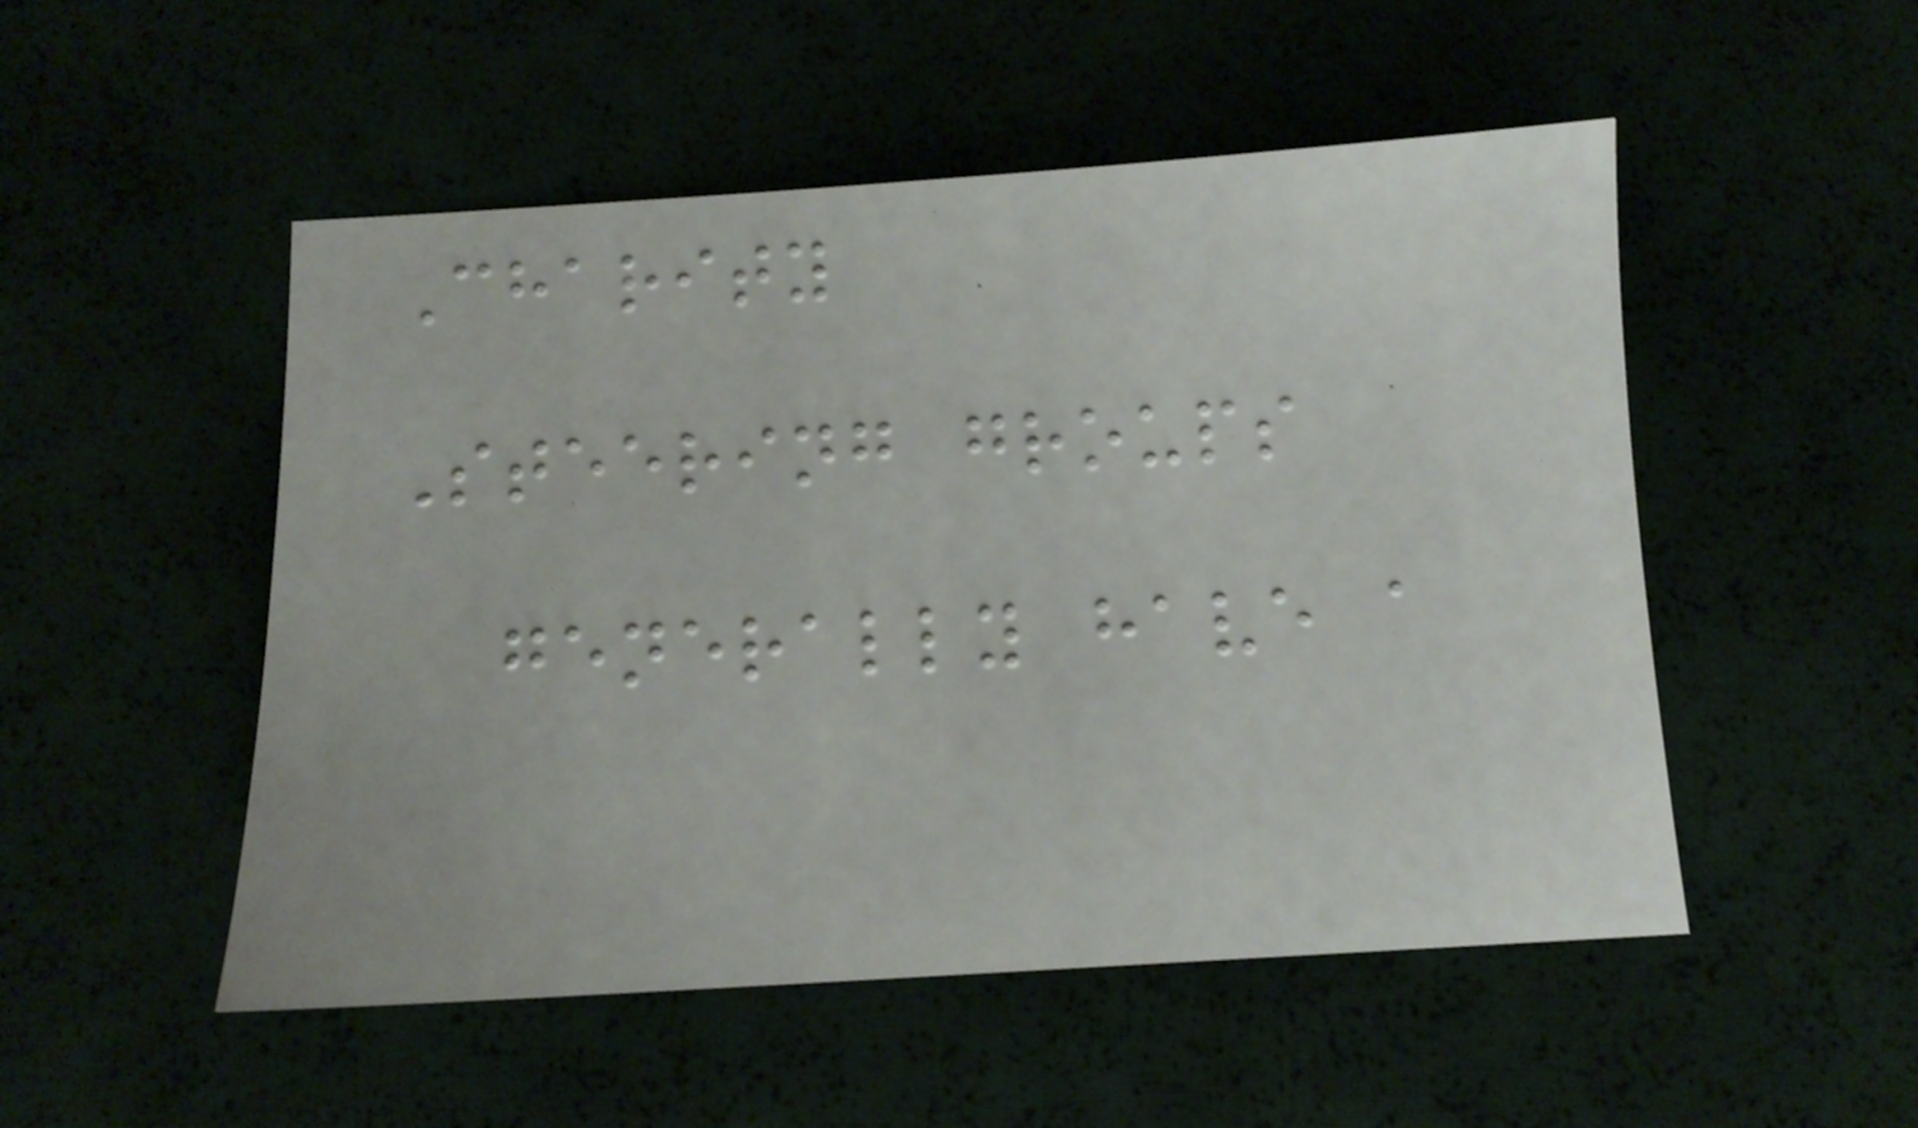Charity
Steering groups
generally have a
